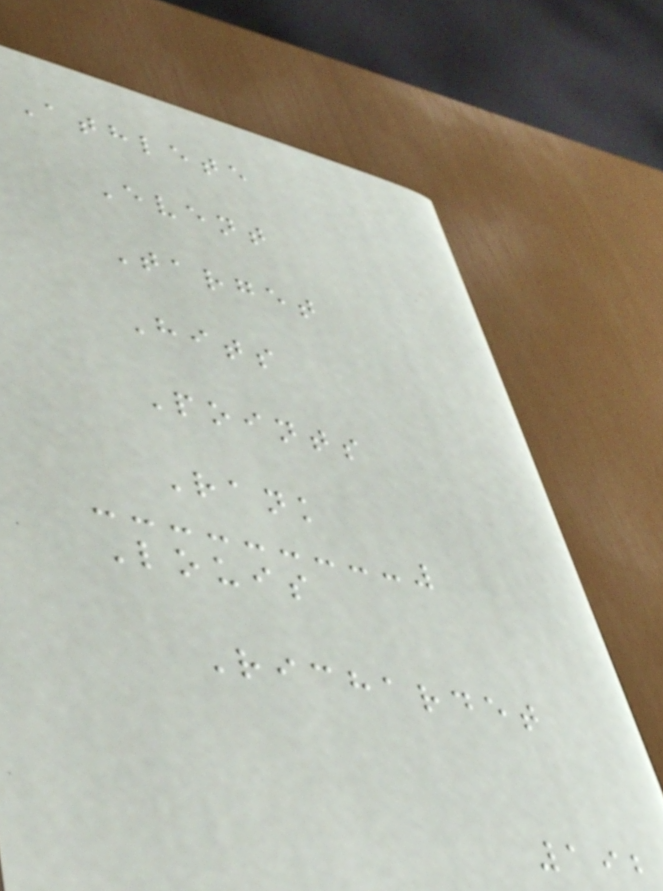Athlete
Event
Target
Hits
Points
Rank
Louis
Richardet
192
